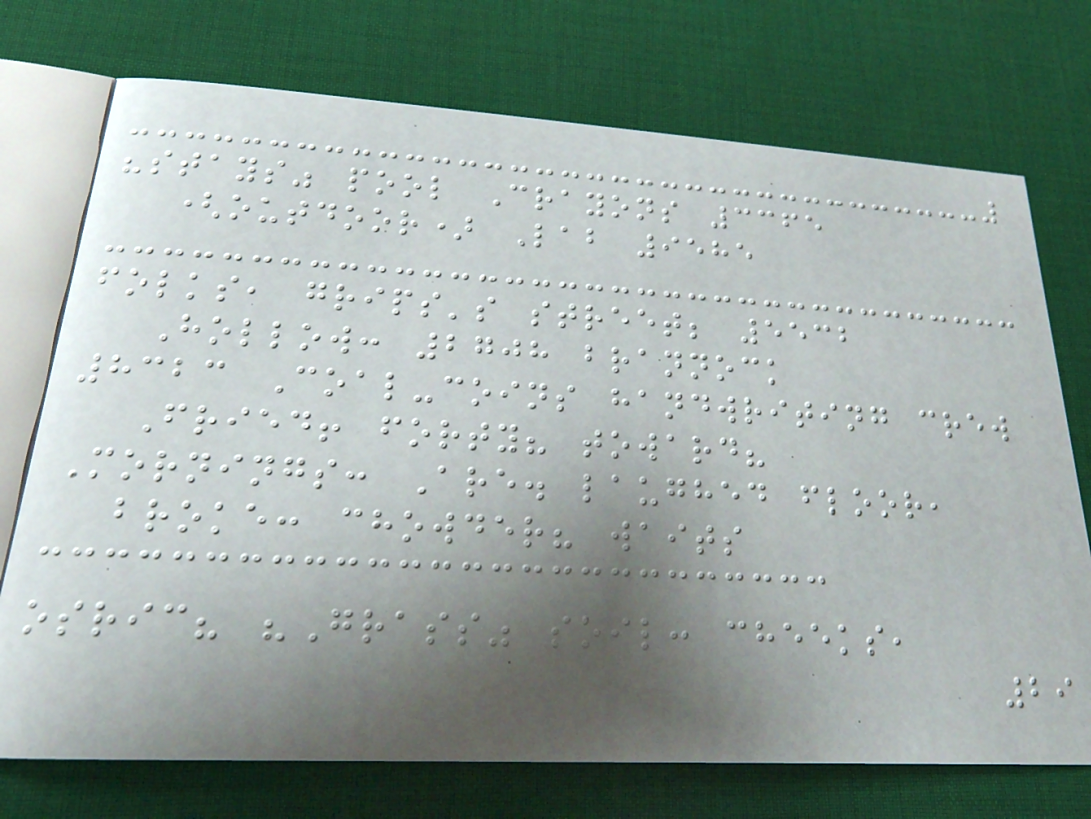"stays" pool Crayons 3365
(outdoor) Lab 9585
folks, grips's street; 5532
Hollow: 2708 brannock
8323 Coal-coins handwriting crew
Fried! forty? toward?
Mornings: Are. laughed floor,
broke: chowder? waits
osric? "Grass" soil: cheeks,
29
